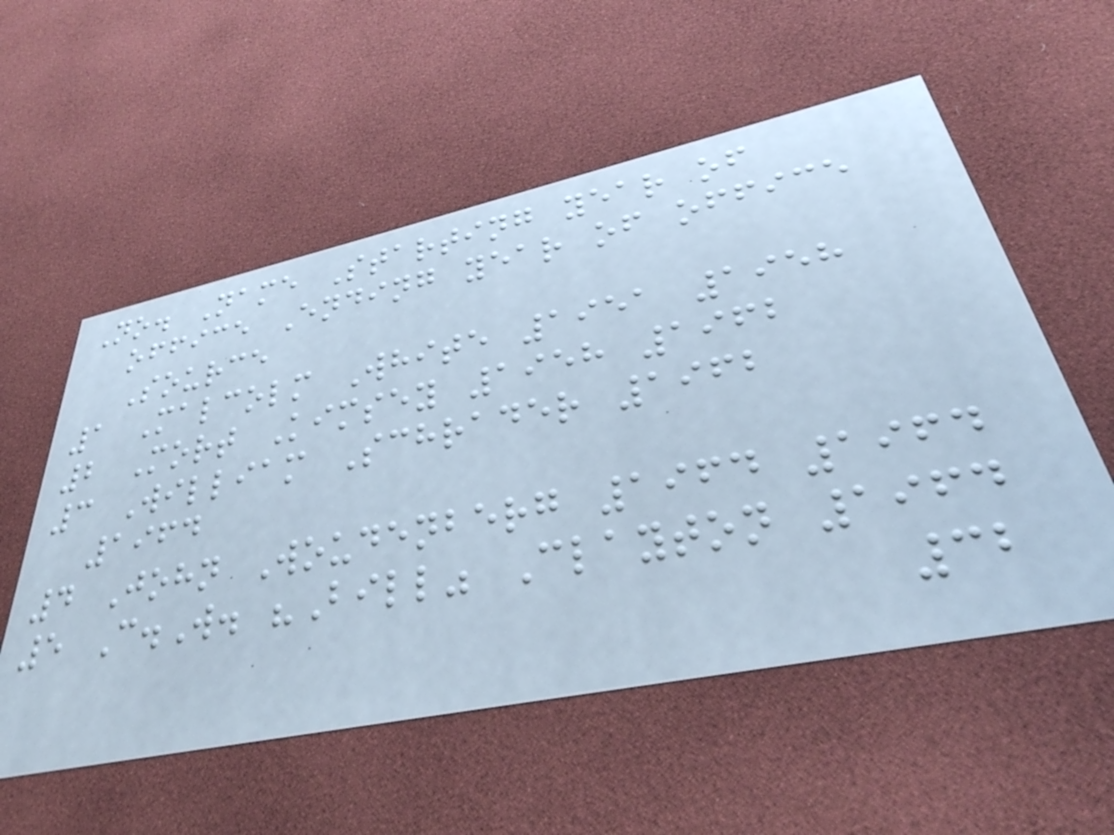No. Name Starting year of
office Ending year of office
Source
1 Malcolm White 1951 1958
2 Mort Kimsey 1958 1962
3 William Schrader 1962
1964
4 John Woudenberg 1964 1964
5 C.W. "Bill" Clayton 1964
32
